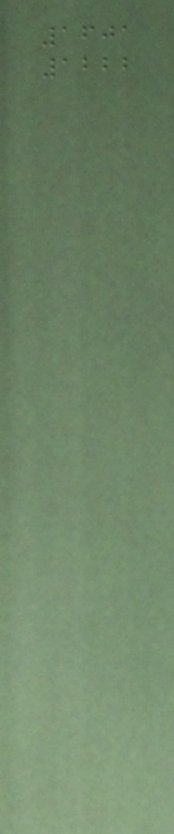1601
1222
